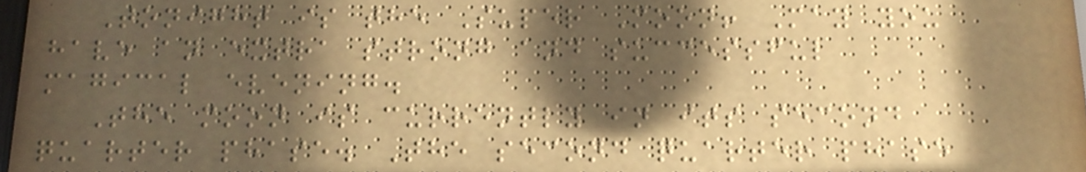Tonight is the Super Moon! May you
have an extra strong and successful
magical evening.
The moon is currently in its second
quarter phase. The second quarter phase
